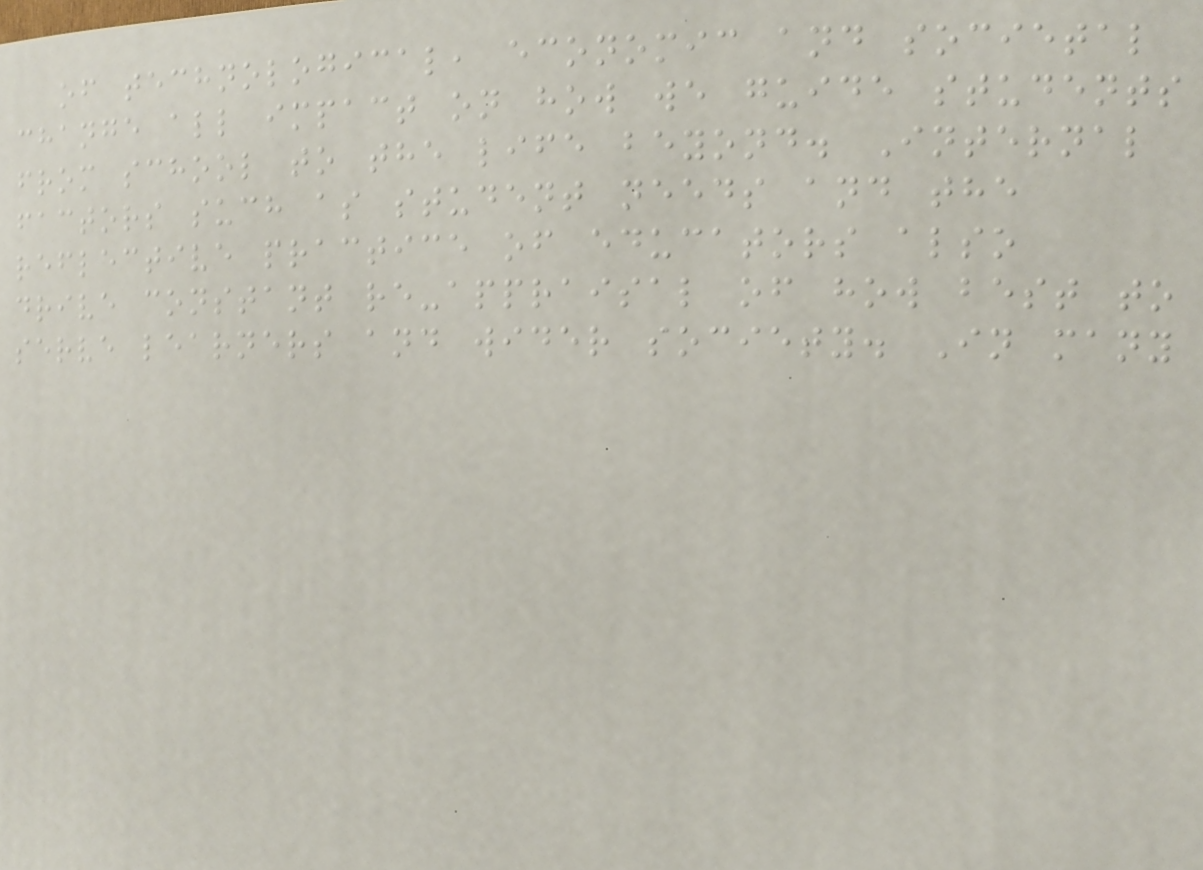of technological, economic and societal
change all impact on how we guide students
from school to the life beyond. Internal
factors such as student needs and the
reflective practice of educators also
drive constant re-appraisal of how best to
serve learners and wider society. In many
